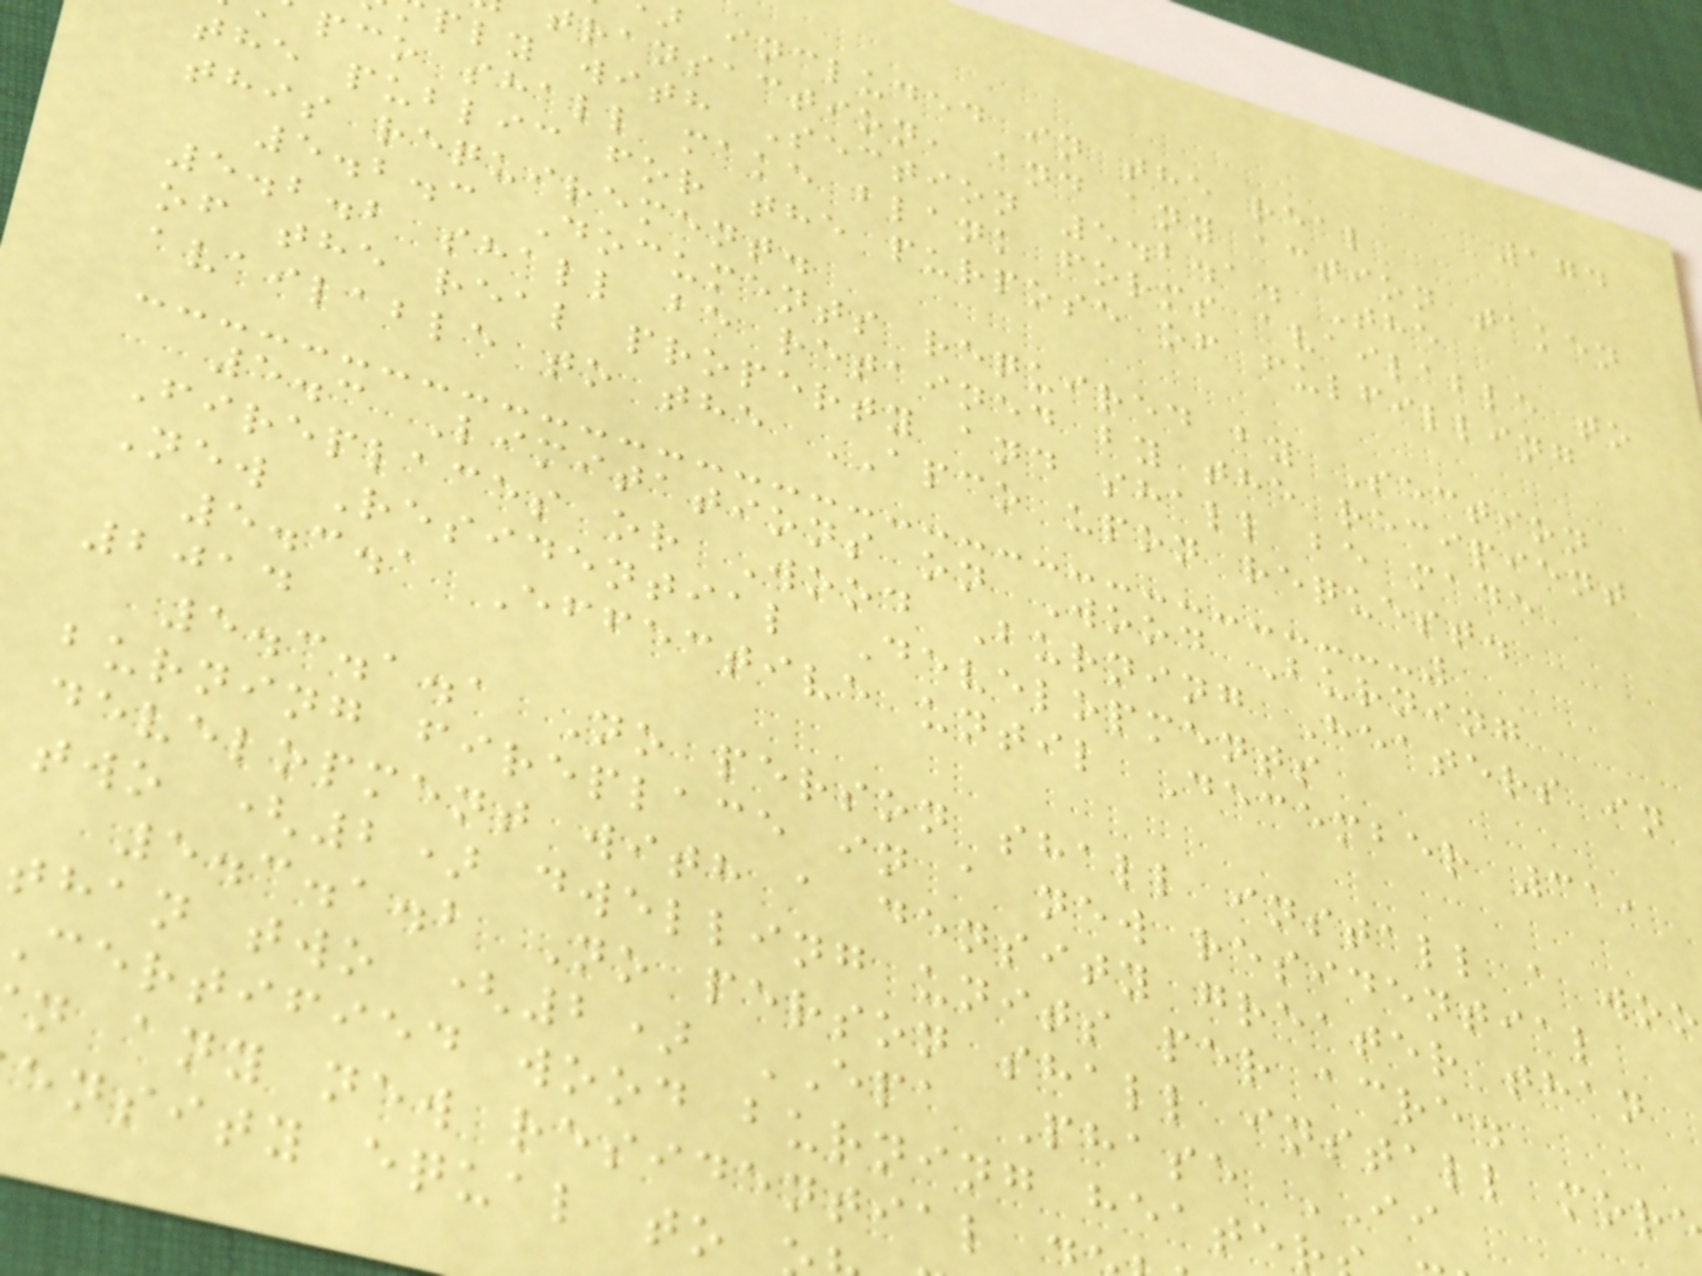174
included in the real
transaction, and any action taken
ply with Section 5.2.1. The
pco shall make blank forms available to
the public for the purpose of fulfilling
this requirement.
5.2.3 Documents required by Section
5.2.2 shall be retained by the recipient
of the real property and shall be made
available to the APCO upon request.
5.3 Limitations on Wood Burning
Fireplaces or Wood Burning Heaters in
New Residential Developments
5.3.1 Effective until December 31,
2014
5.3.1.1 No person shall install a woo
burning fireplace in a new residential
development with a density greater than
two (2) dwelling units per acre.
5.3.1.2 No person shall install mor
than two (2) EPA Phase II
certified wood burning heater
n any new residential
ensity equal to
